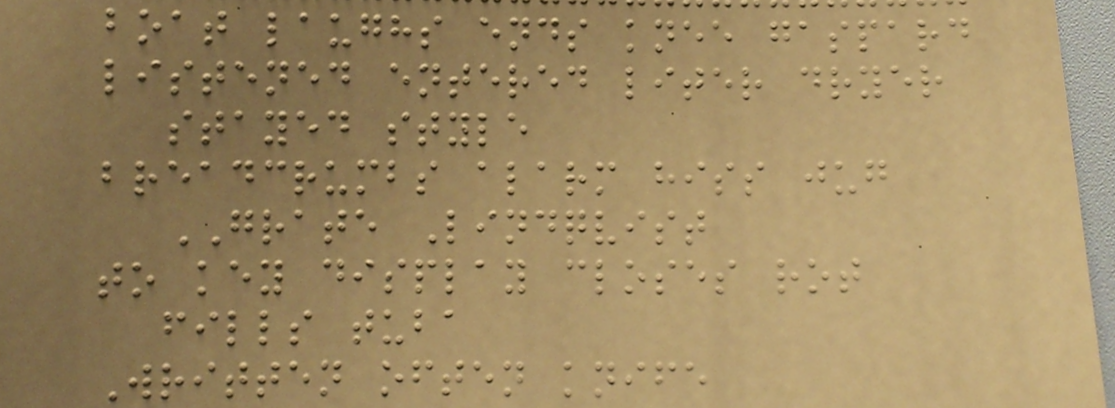boat laughs ends knee gaspard
listened entered liter dryer
stayed style
breadcrumbs alarm hiss jug
GRATE Lindqvist
to key display closes rot
fills tuba
Written often knife
